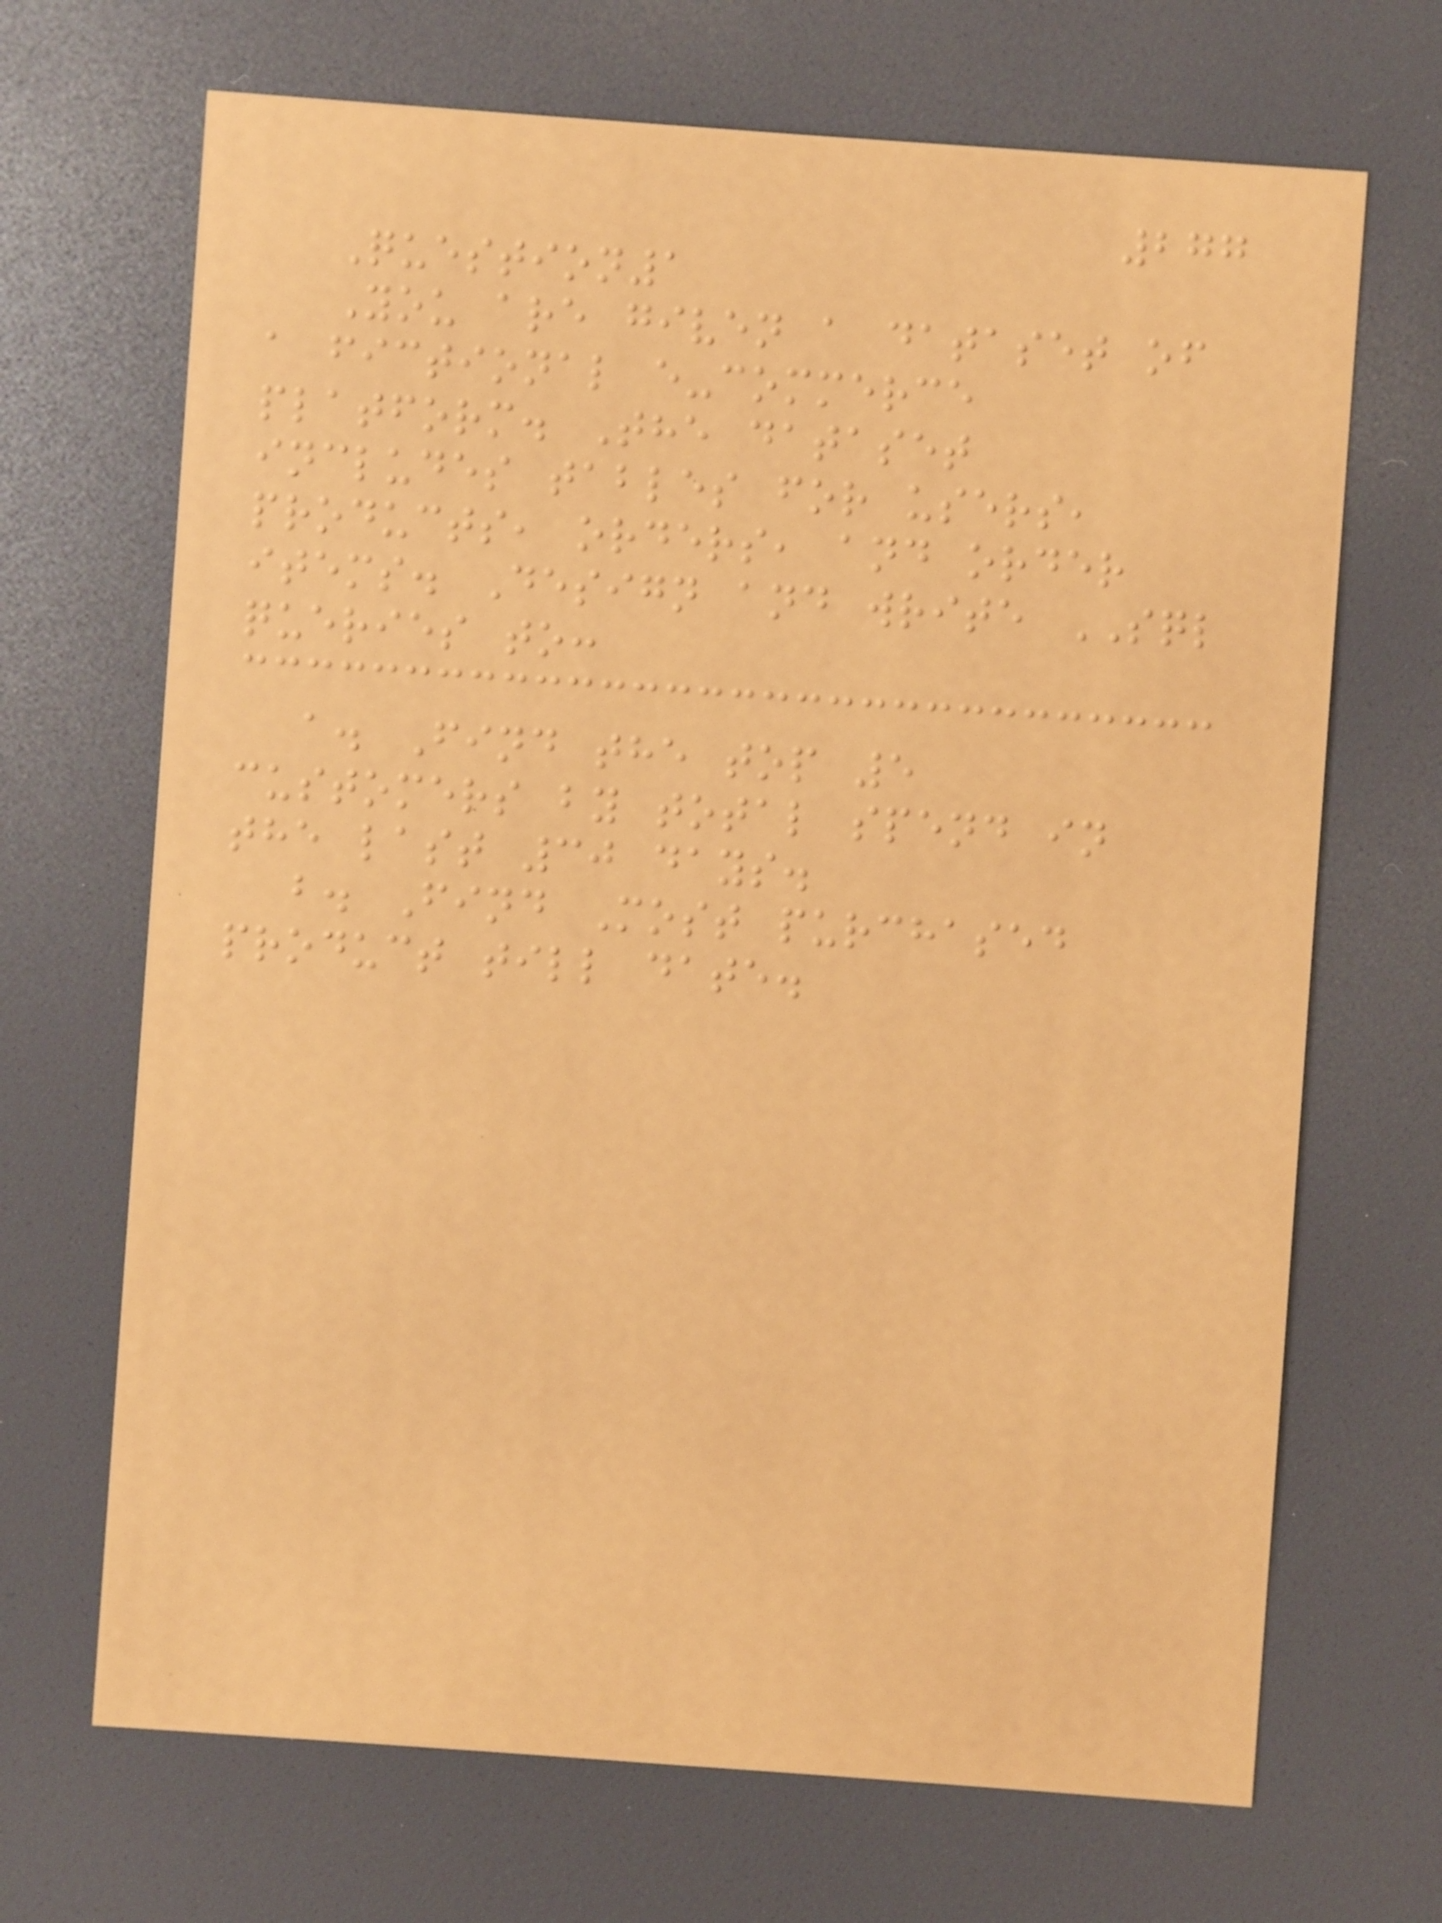277
Question1
You are given a dataset of
a fictional e-commerce
platform. The dataset
includes tables for users,
products, orders, and order
items. Design and write SQL
queries to:
a. Find the top 5
customers by total spend in
the last 30 days.
b. Find Most purchased
product till date.
